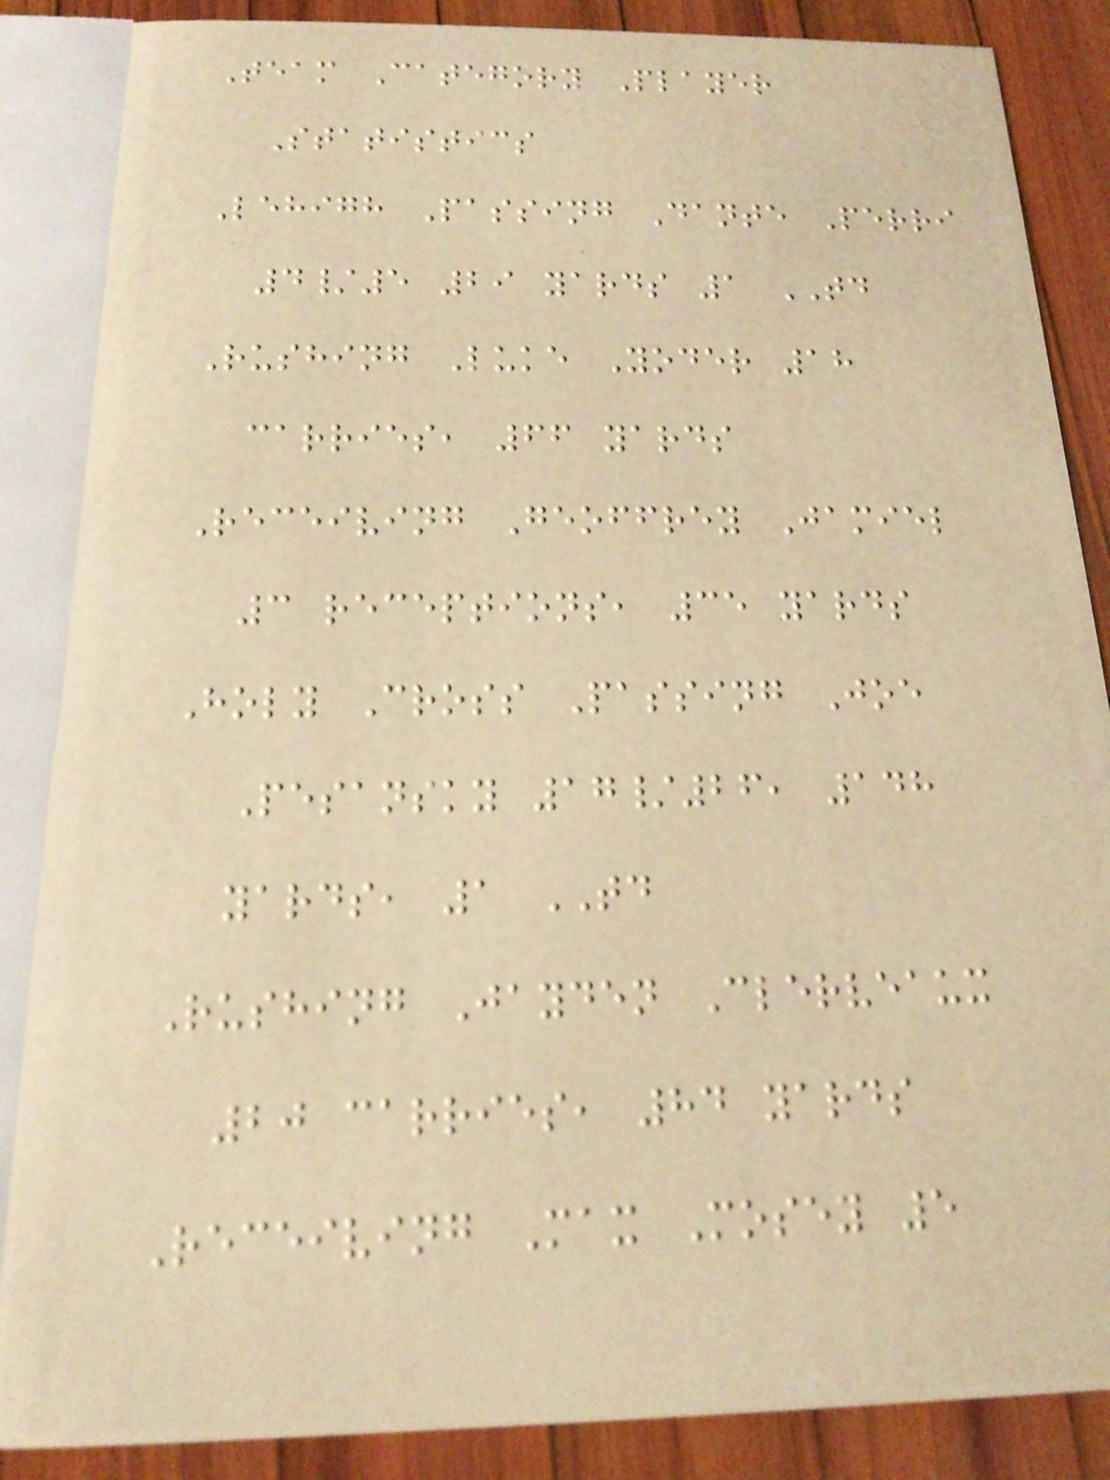Team Category Player
Statistics
Lehigh Passing Dante Perri
4/5 29 yards 1 TD
Rushing Luke Yoder 18
carries, 66 yards
Receiving Geoffrey Jamiel
3 receptions, 35 yards
Holy Cross Passing Joe
Pesansky 17/26, 148
yards, 1 TD
Rushing Jayden Clerveaux
20 carries, 84 yards
Receiving Max Mosey 5
